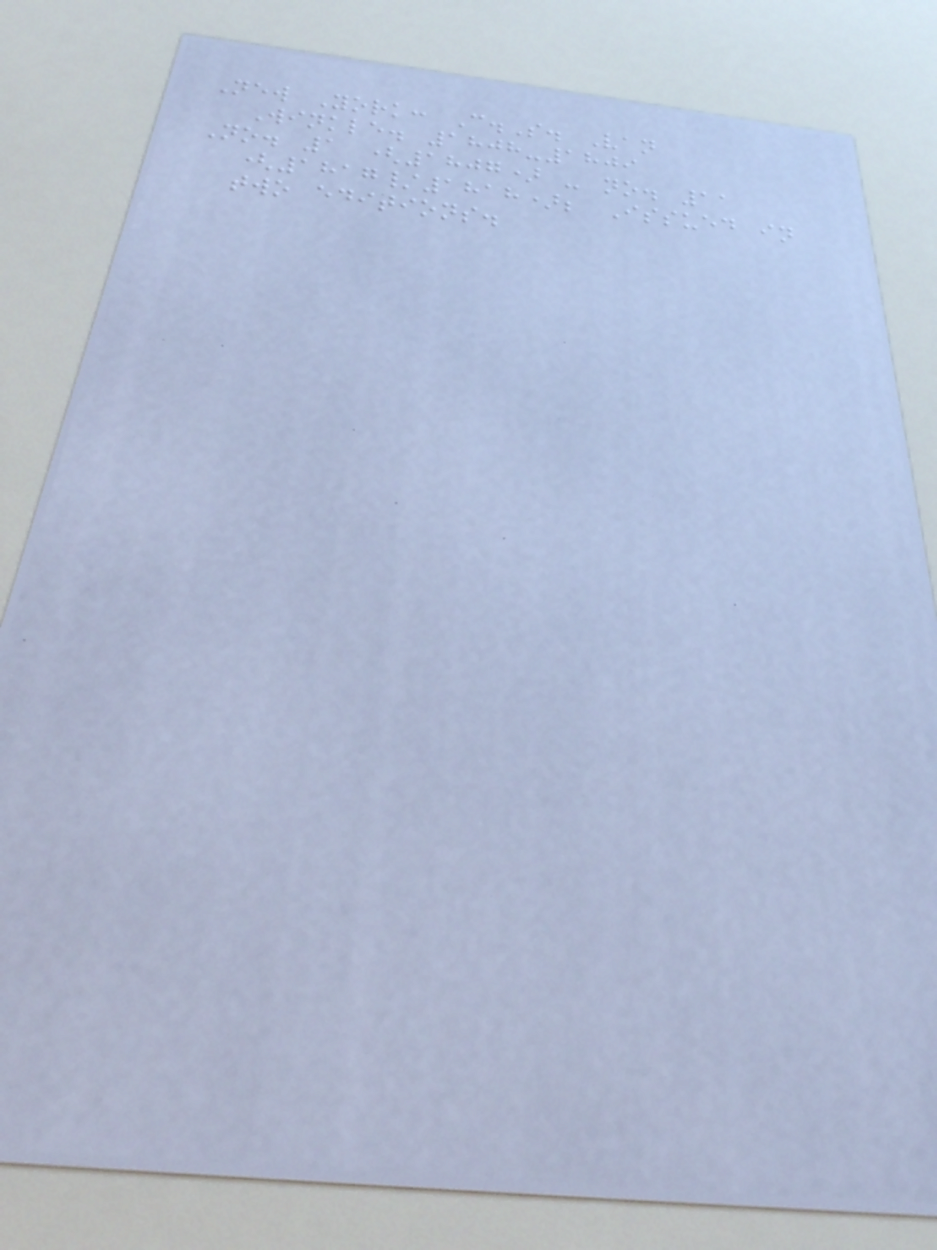New York: C.S. Van
Winkle. 1808-1809
No. 1 (1807) - no. 11
(1817/1818); Issued in
two editions.
